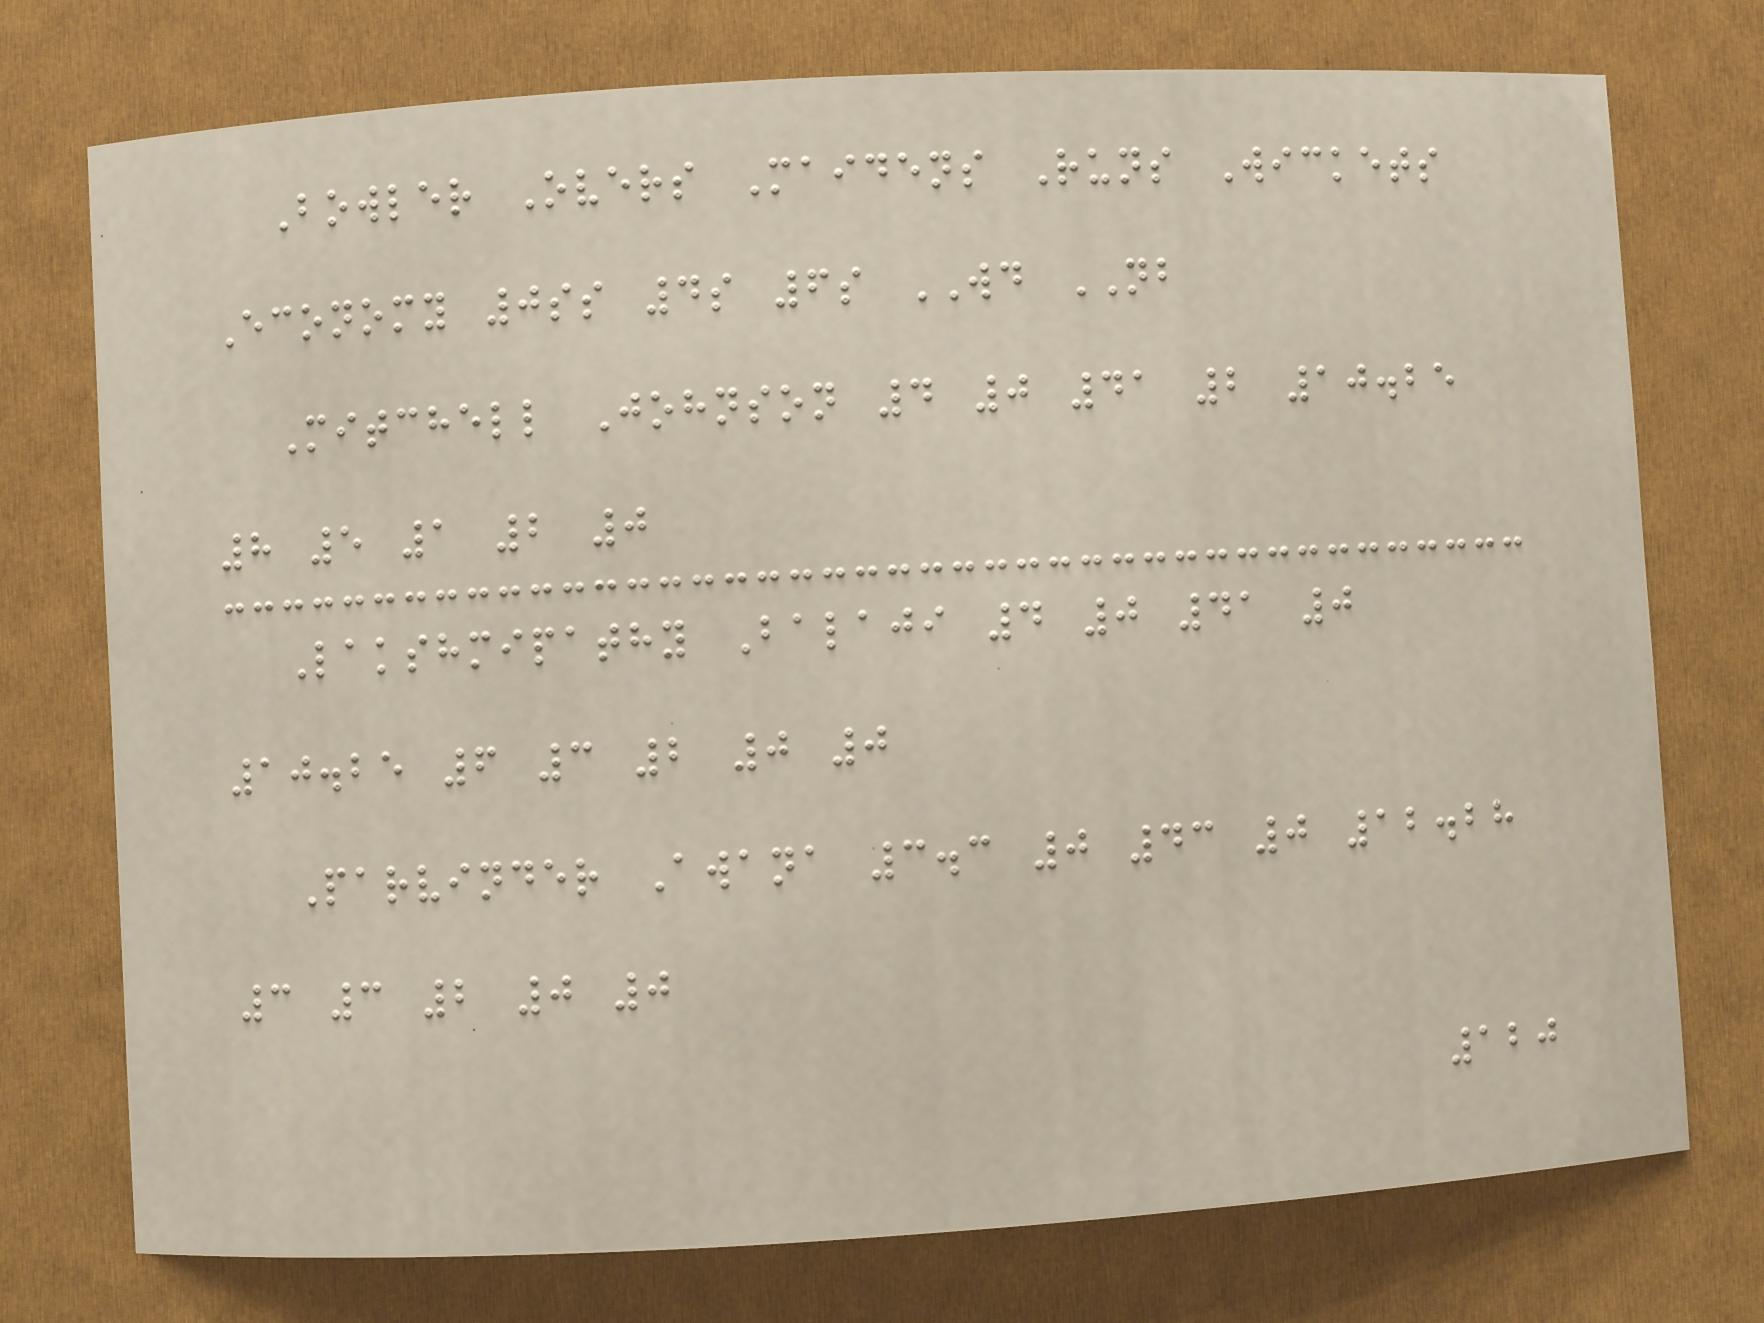Bowler Overs Maidens Runs Wickets
Economy 0ss 4s 6s WD NB
Mitchell Johnson 4 0 41 2 10.25
8 5 1 2 0
Lakshmipathy Balaji 4 0 41 0
10.25 6 3 2 0 0
Parvinder Awana 3.3 0 43 0 12.28
3 3 2 0 0
120
